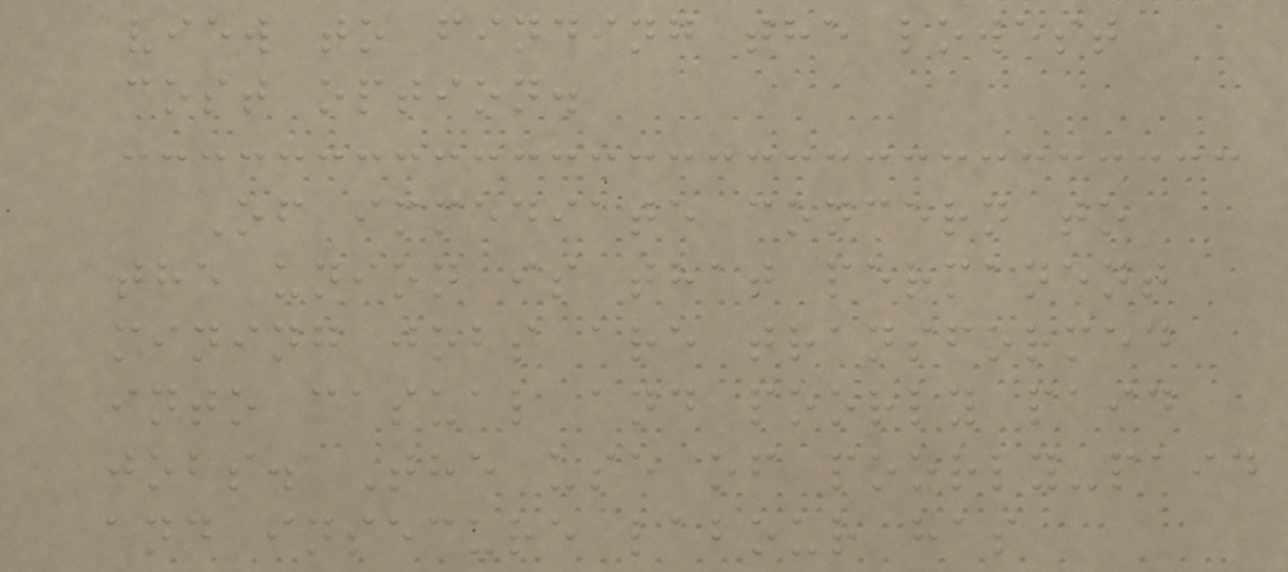view to finding the lowest
cost option.
Of immediate concern to
the union is that permanent
mining jobs are transformed
into casual and poorly paid
jobs. The use of poorly-paid
and insecure labour has
